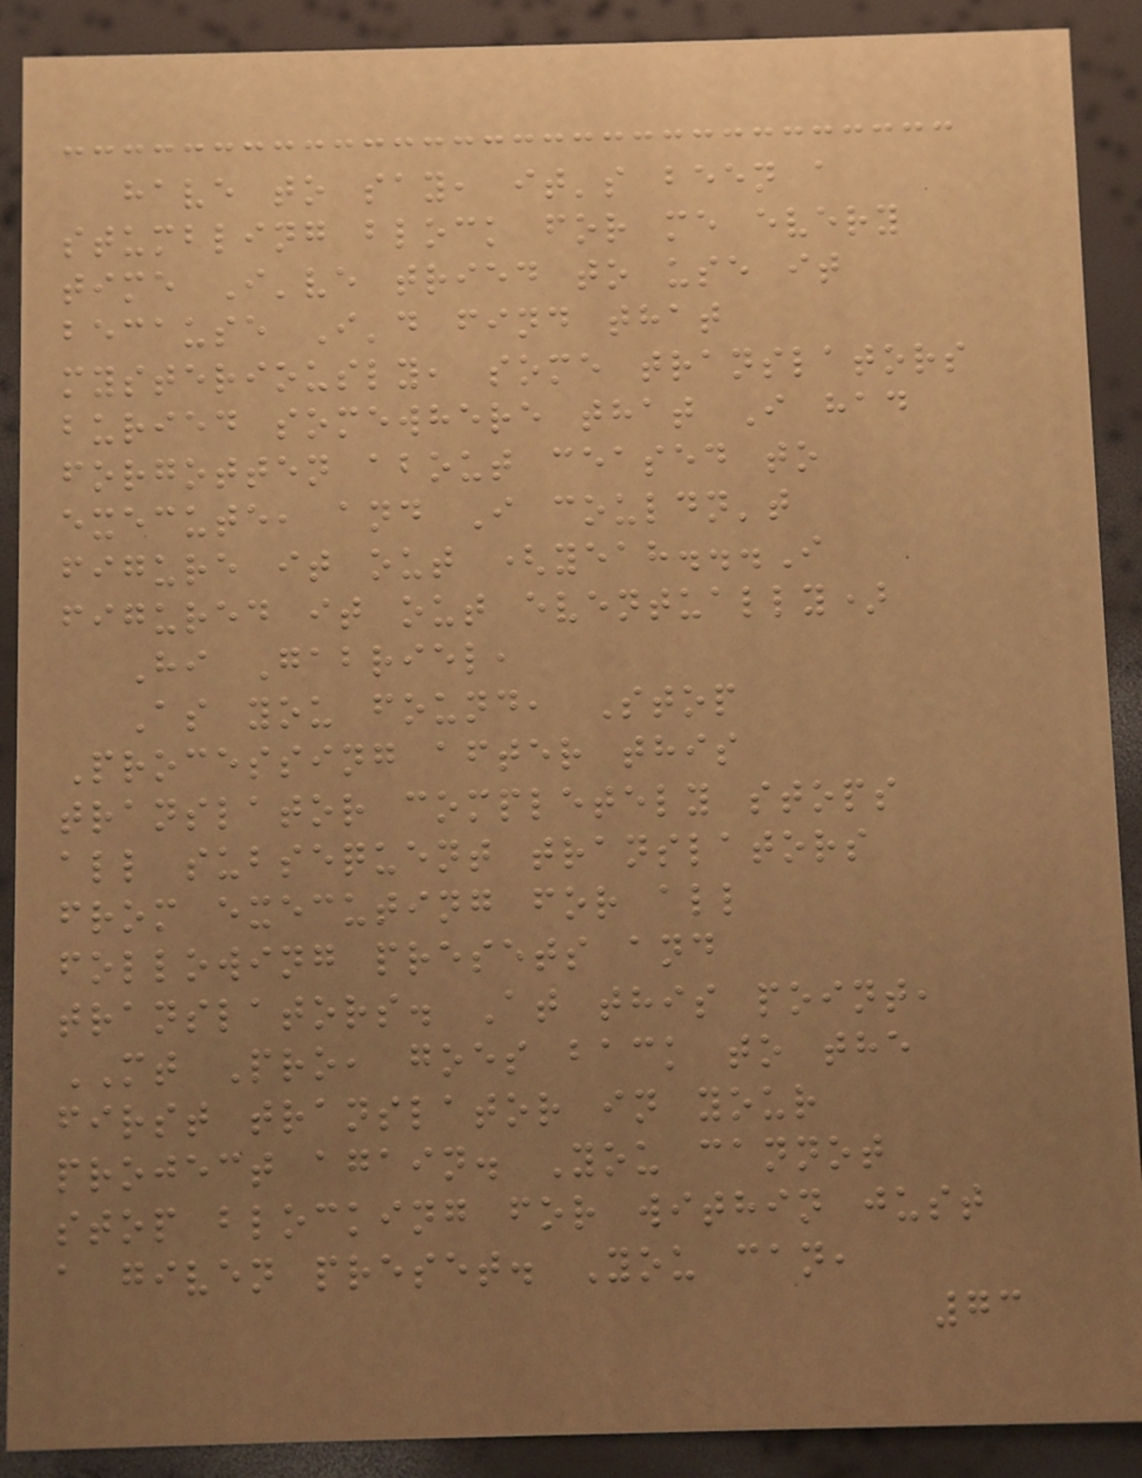have to say, it's been a
stumbling block for me every
time I've tried to use it
because I'd find that
mysteriously, some translators
buried somewhere that I had
forgotten about ceased to
execute, and I couldn't
figure it out (yeah...I
figured it out eventually)
Hi Gabriel,
As you found, Stop
Processing after this
translator completely stops
all subsequent translators
from executing for all
following presets and
translators. At this point,
MT Pro, goes back to the
first translator in your
project again. You cannot
stop blocking for within just
a given preset. You can,
73
